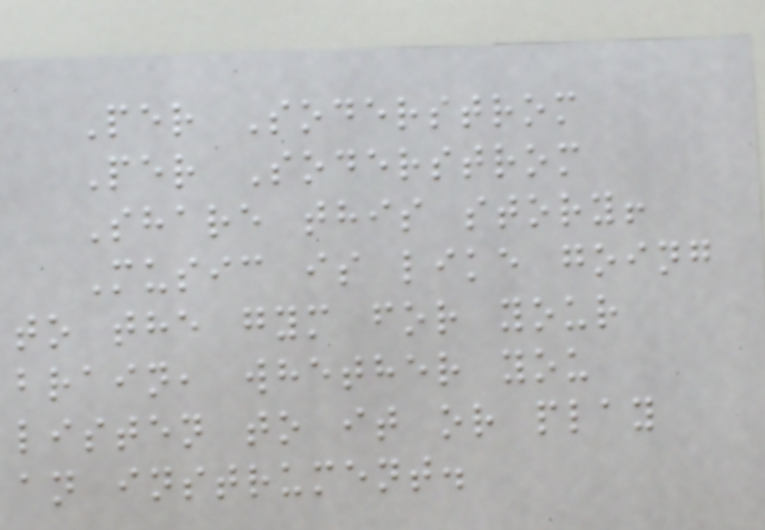Per Soderstrom
Per Soderstrom
Share this story!
Music is like going
to the gym for your
brain, whether you
listen to it or play
an instrument.
